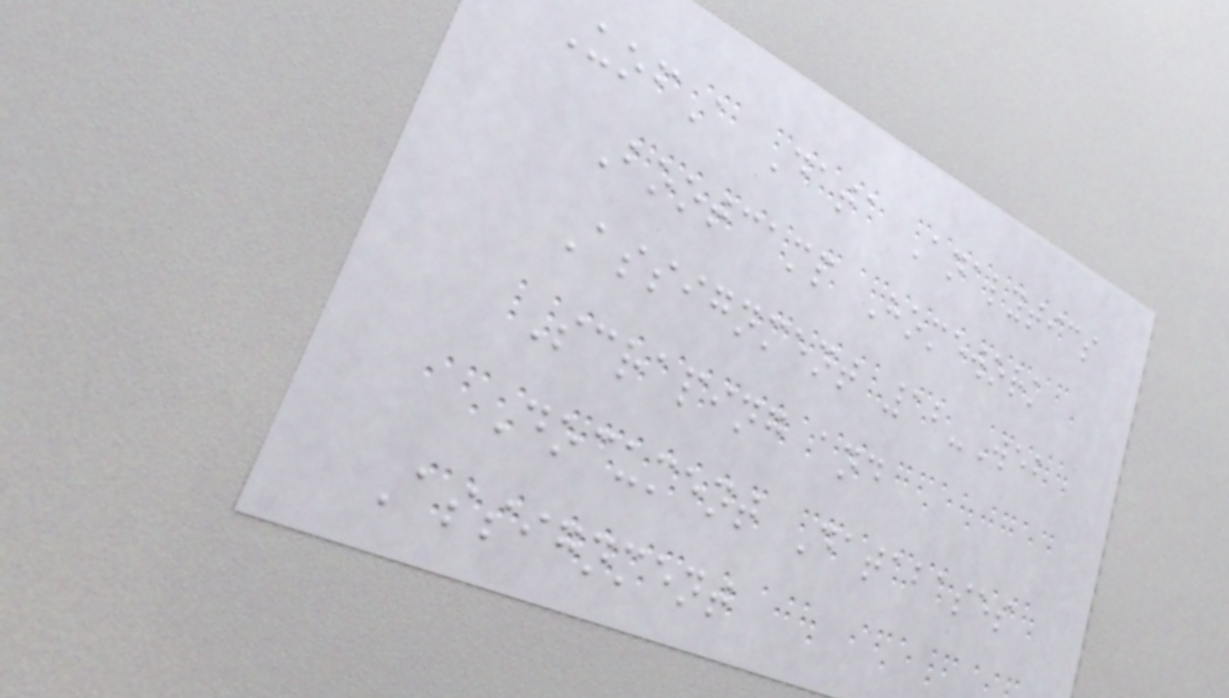UofA Data Analytics
Bootcamp Homework
Assignment 12-Web
Scraping and
Document Databases
Assignment
